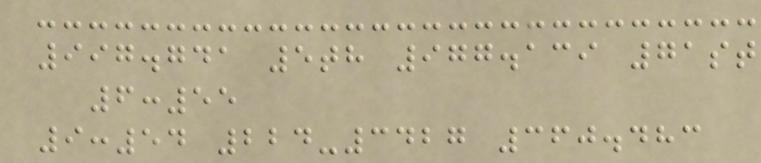997.741 5th 977.139 71st
6:55
9:54 224-3427 360.483
